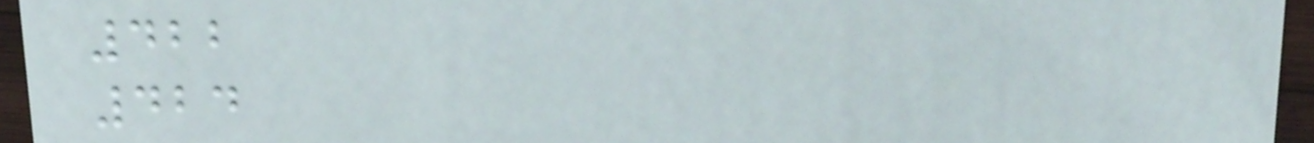422
424
